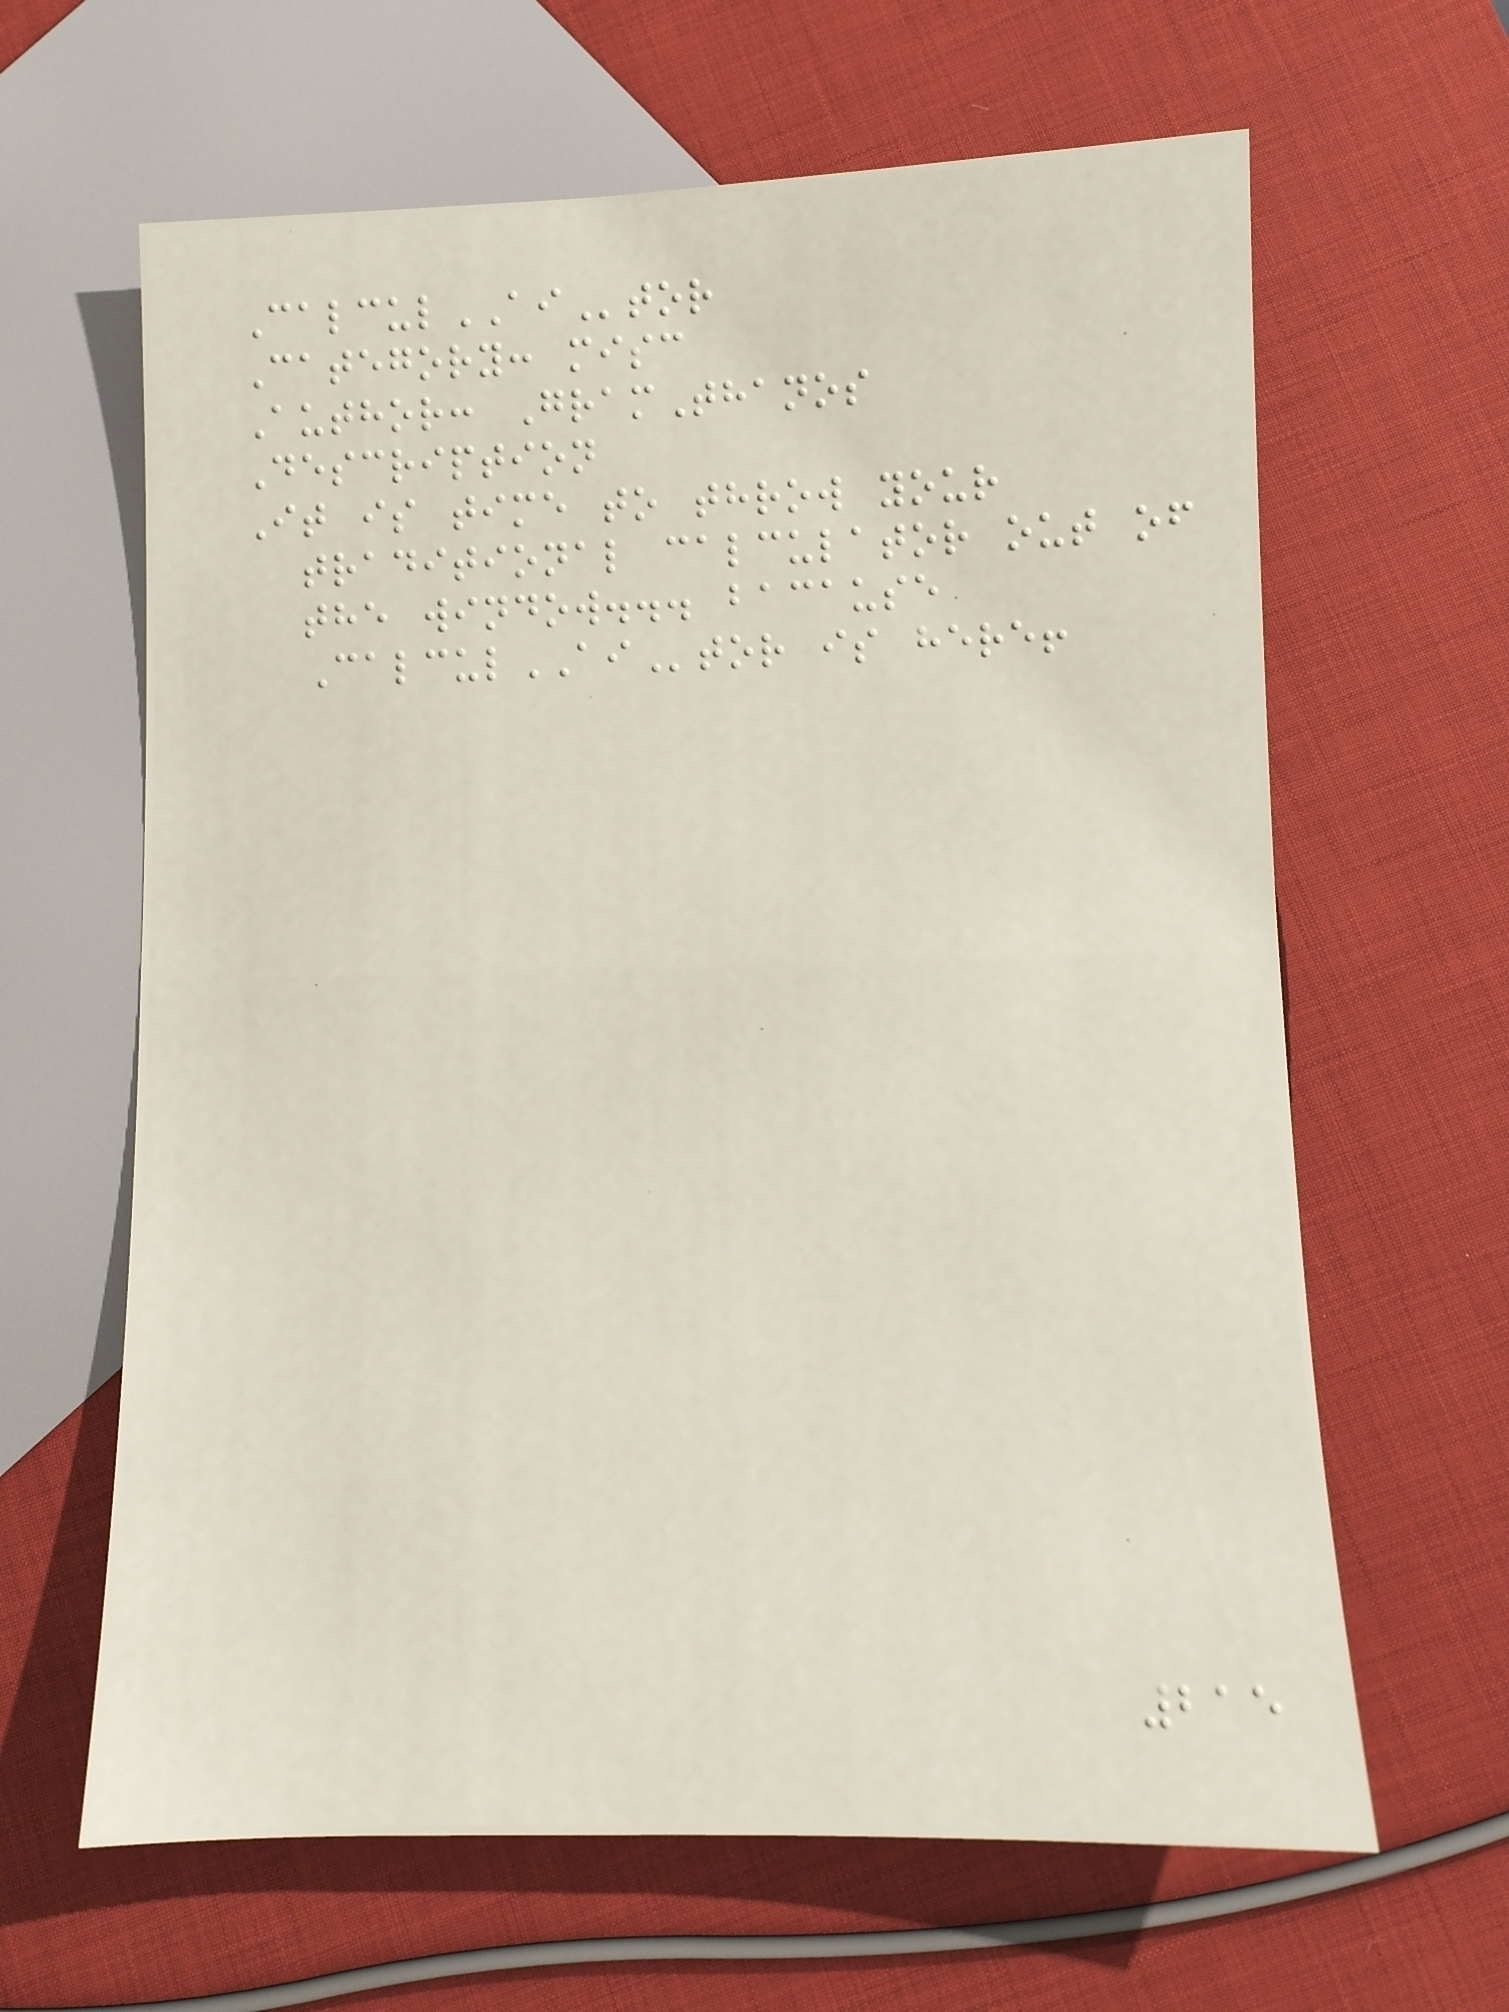CalculAItor
Category: misc
Author: GramThanos
Description
It is time to throw your
traditional calculator out of
the window... bacause
CalculAItor is here!
215
